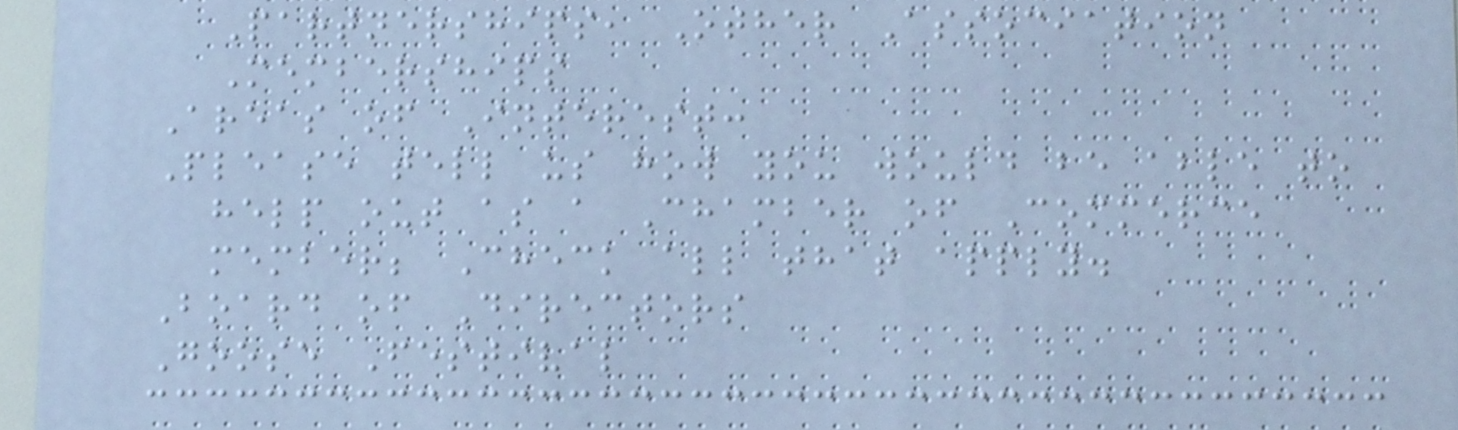Partnerships, Other Association
Memberships
Areas of Interest:
Please tell us how you would be able to
help out as a Chamber of Commerce
member; Check all that apply.
Board of Directors
Goose Festival
